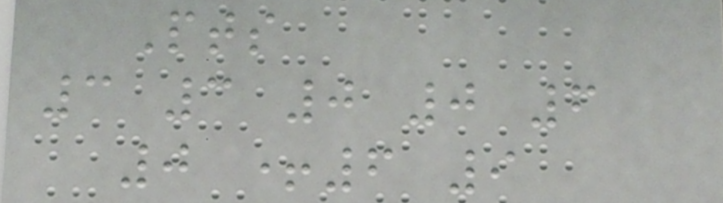Pts
3 3 0 0 6
0 +6 9
